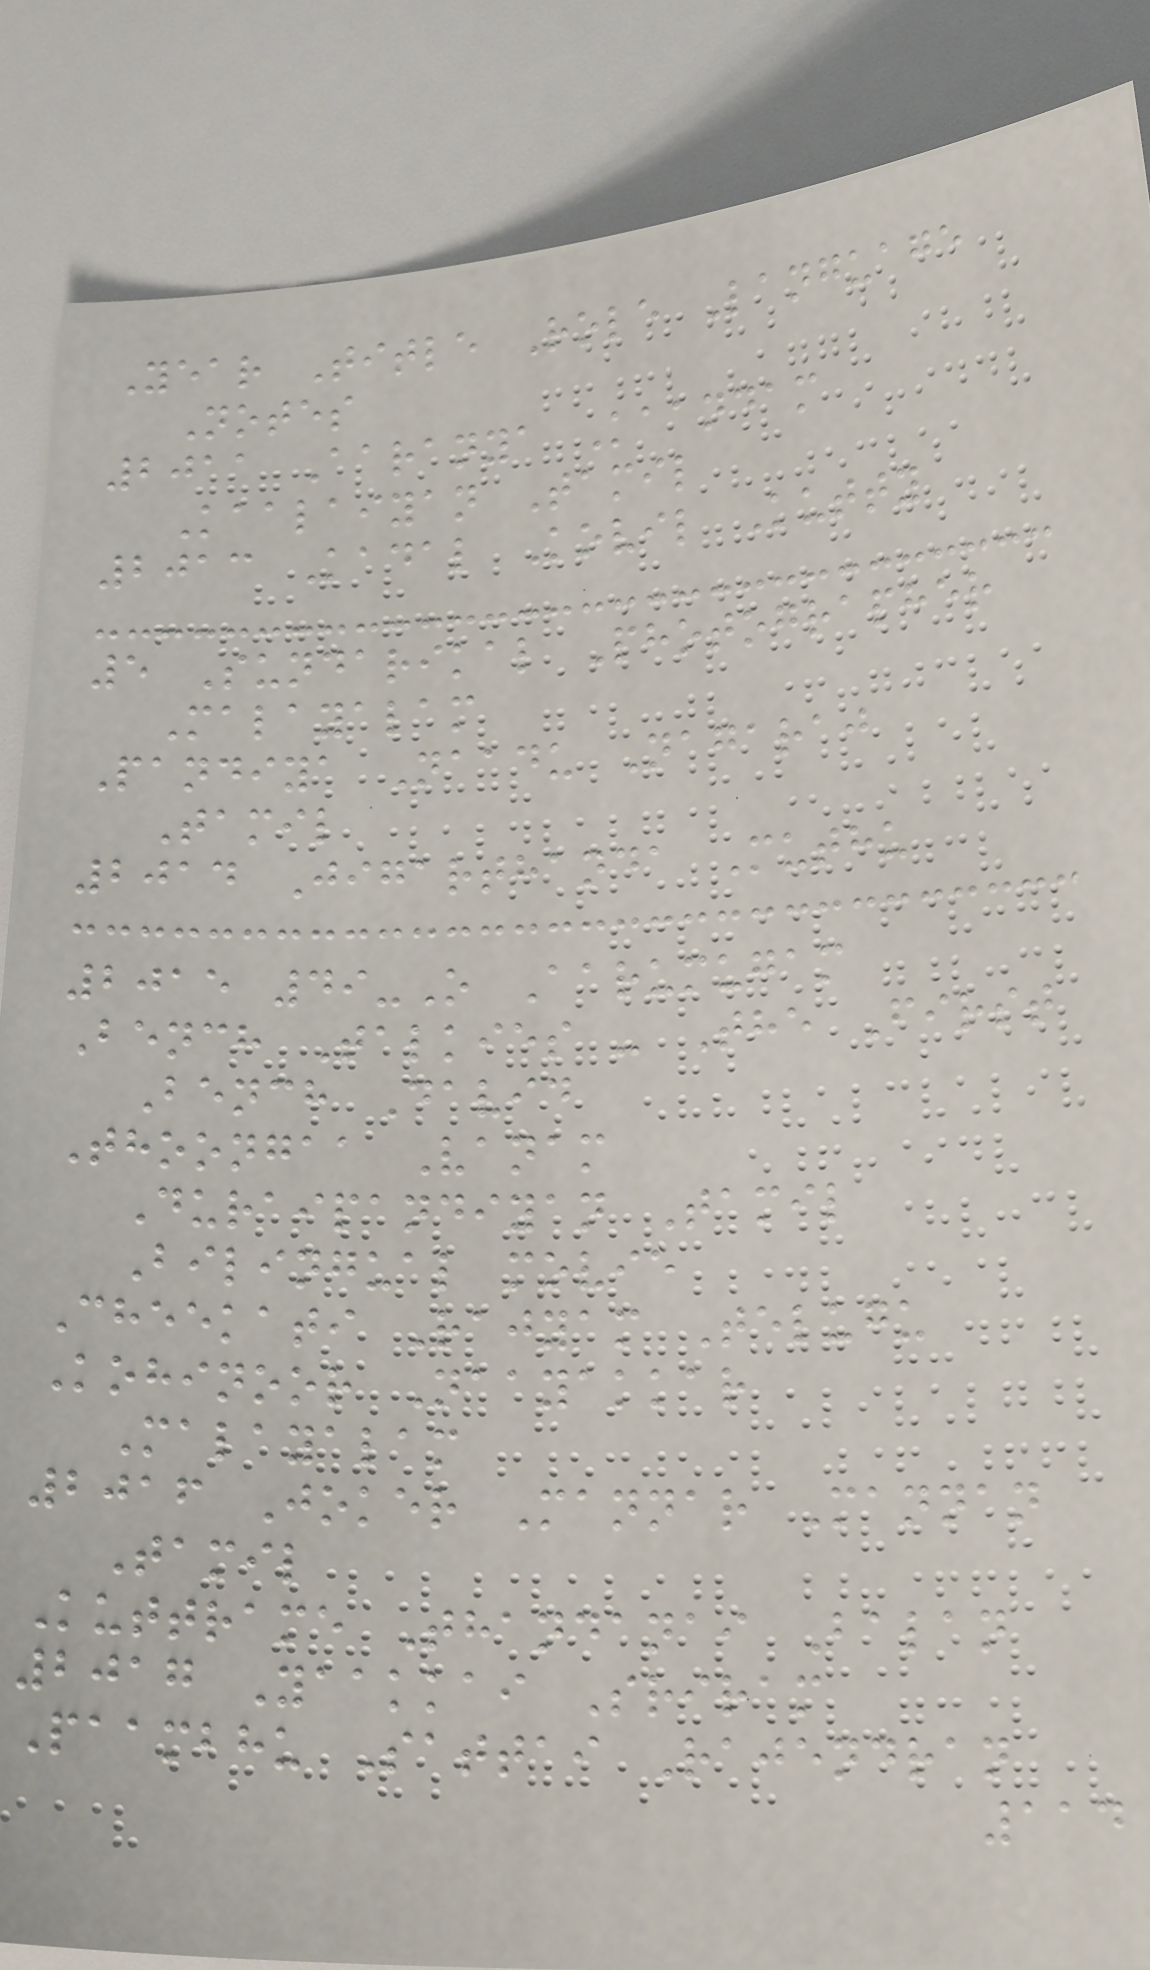Year Title Role Language
Notes
2011 Aaranya Kaandam
Kaalaiyan Tamil
2013 Kadal Kovil Kutty
5 Sundarikal Photographer
Malayalam
Pandiya Naadu Nagaraj
Tamil
2014 Jigarthanda Muthu
2015 49-O Aarumugam
Bench Talkies - The First
Bench David
Thoongaa Vanam
Duraipandiyan Tamil
Bilingual movie
Cheekati Rajyam Telugu
Kohinoor Naayakkar
Malayalam
2016 Joker Mannar Mannan
Tamil
Kuttrame Thandanai Balan
2017 Yaakkai Sriram
Paambhu Sattai Rajendran
114
